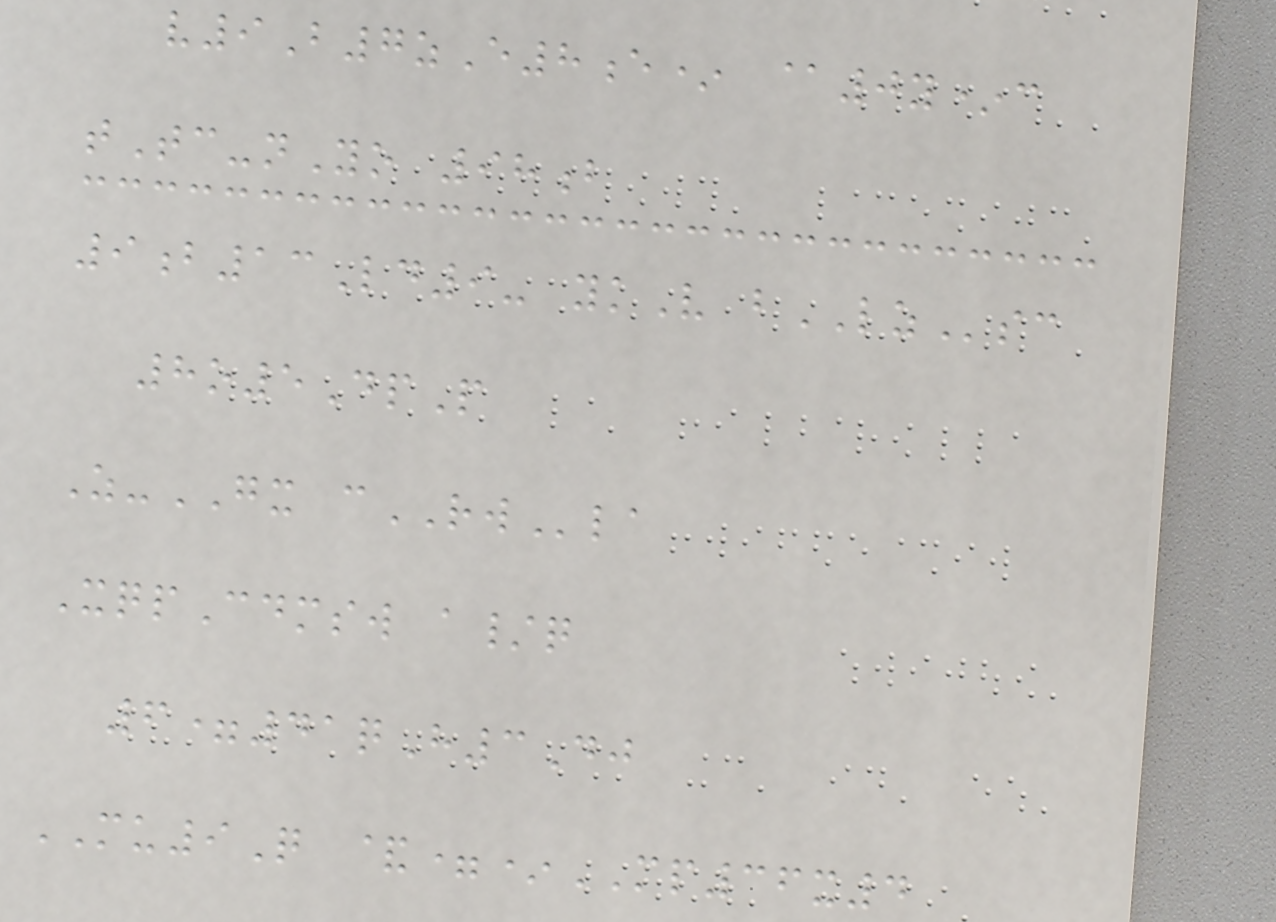v9B7zE8e* @0y*c
tTc-nYo 98b
9b13Ld9- ykV bLZsc
8o5DpP
Z-GX cRWla
XqpCdmsw a/q
6=41qH3Dj
MU9Q &=*MP36x4
